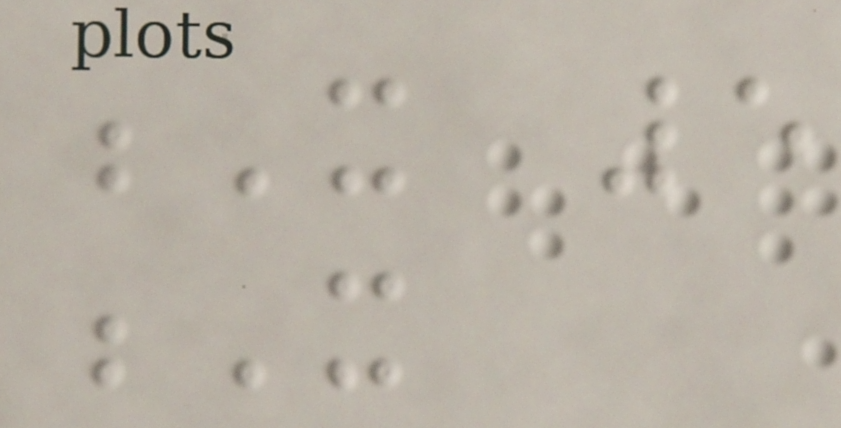X 5
X
